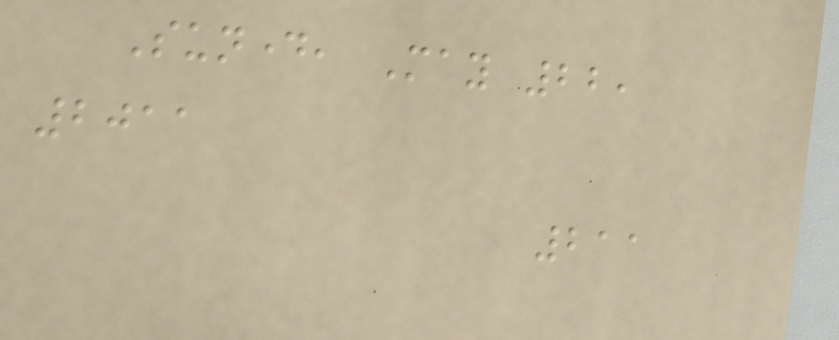Sunday, May 22,
2011
211
